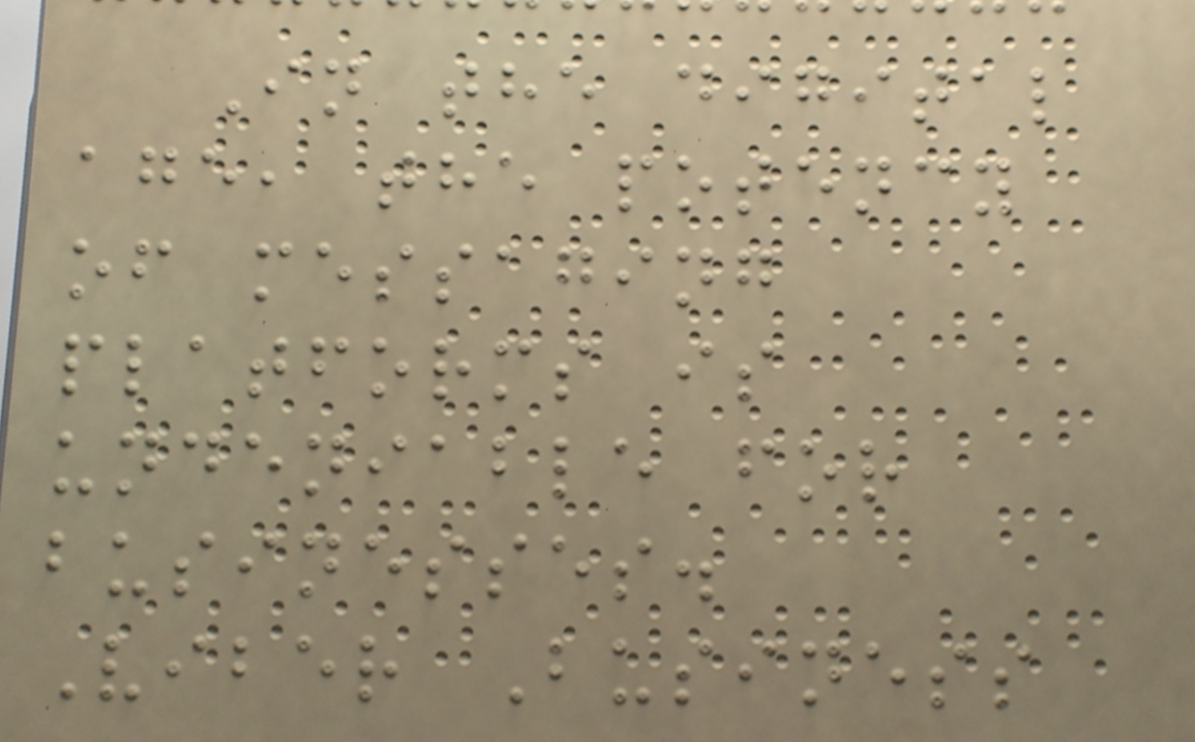In the digital
age, the potency
of messaging
platforms is
undeniable for
businesses.
Viber Business
